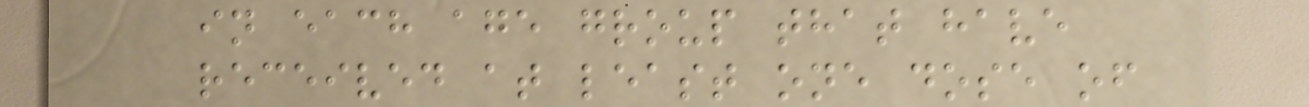in each age group that have
received at least one dose of
